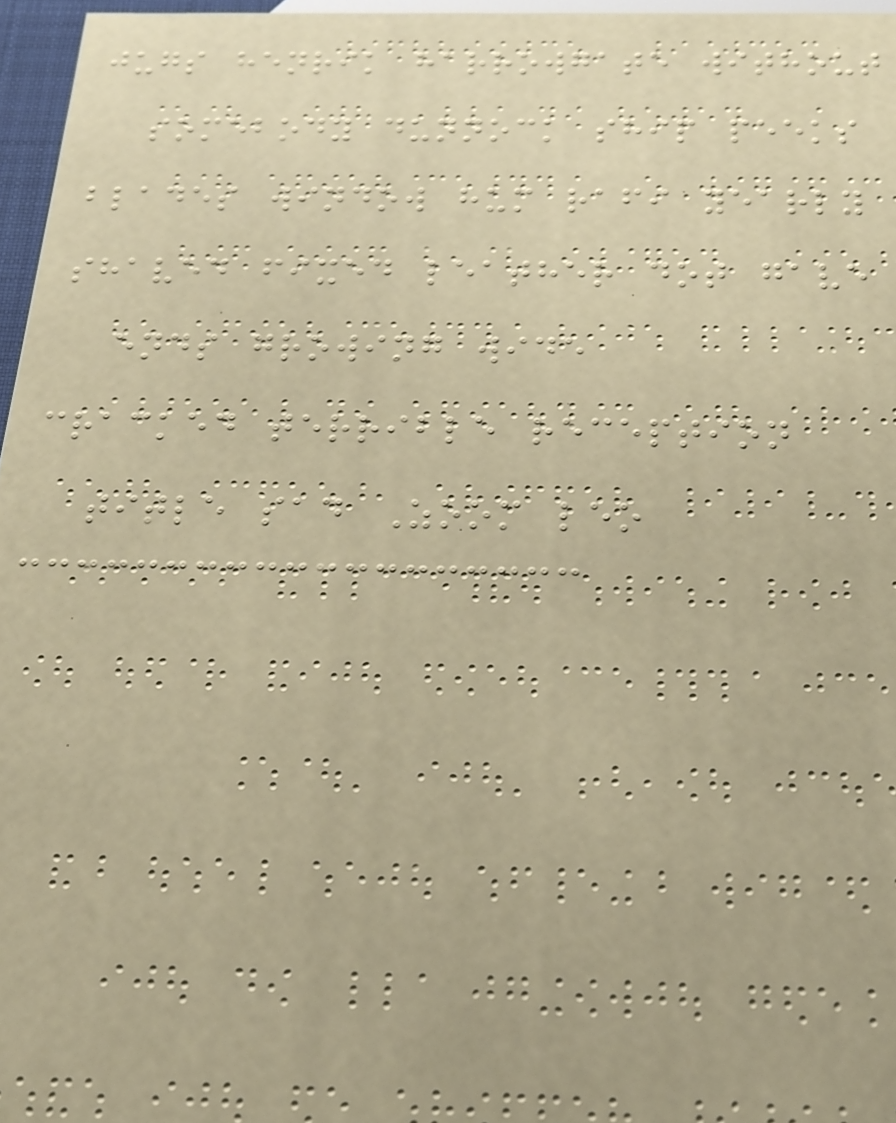jugs henrik harrowgate without
somebody dunnock ship peeks
blades window hum rafi yearly
shaved fixed leather dot gave
ends growing wide
cracked terrible reception
title sad Zoom leo
